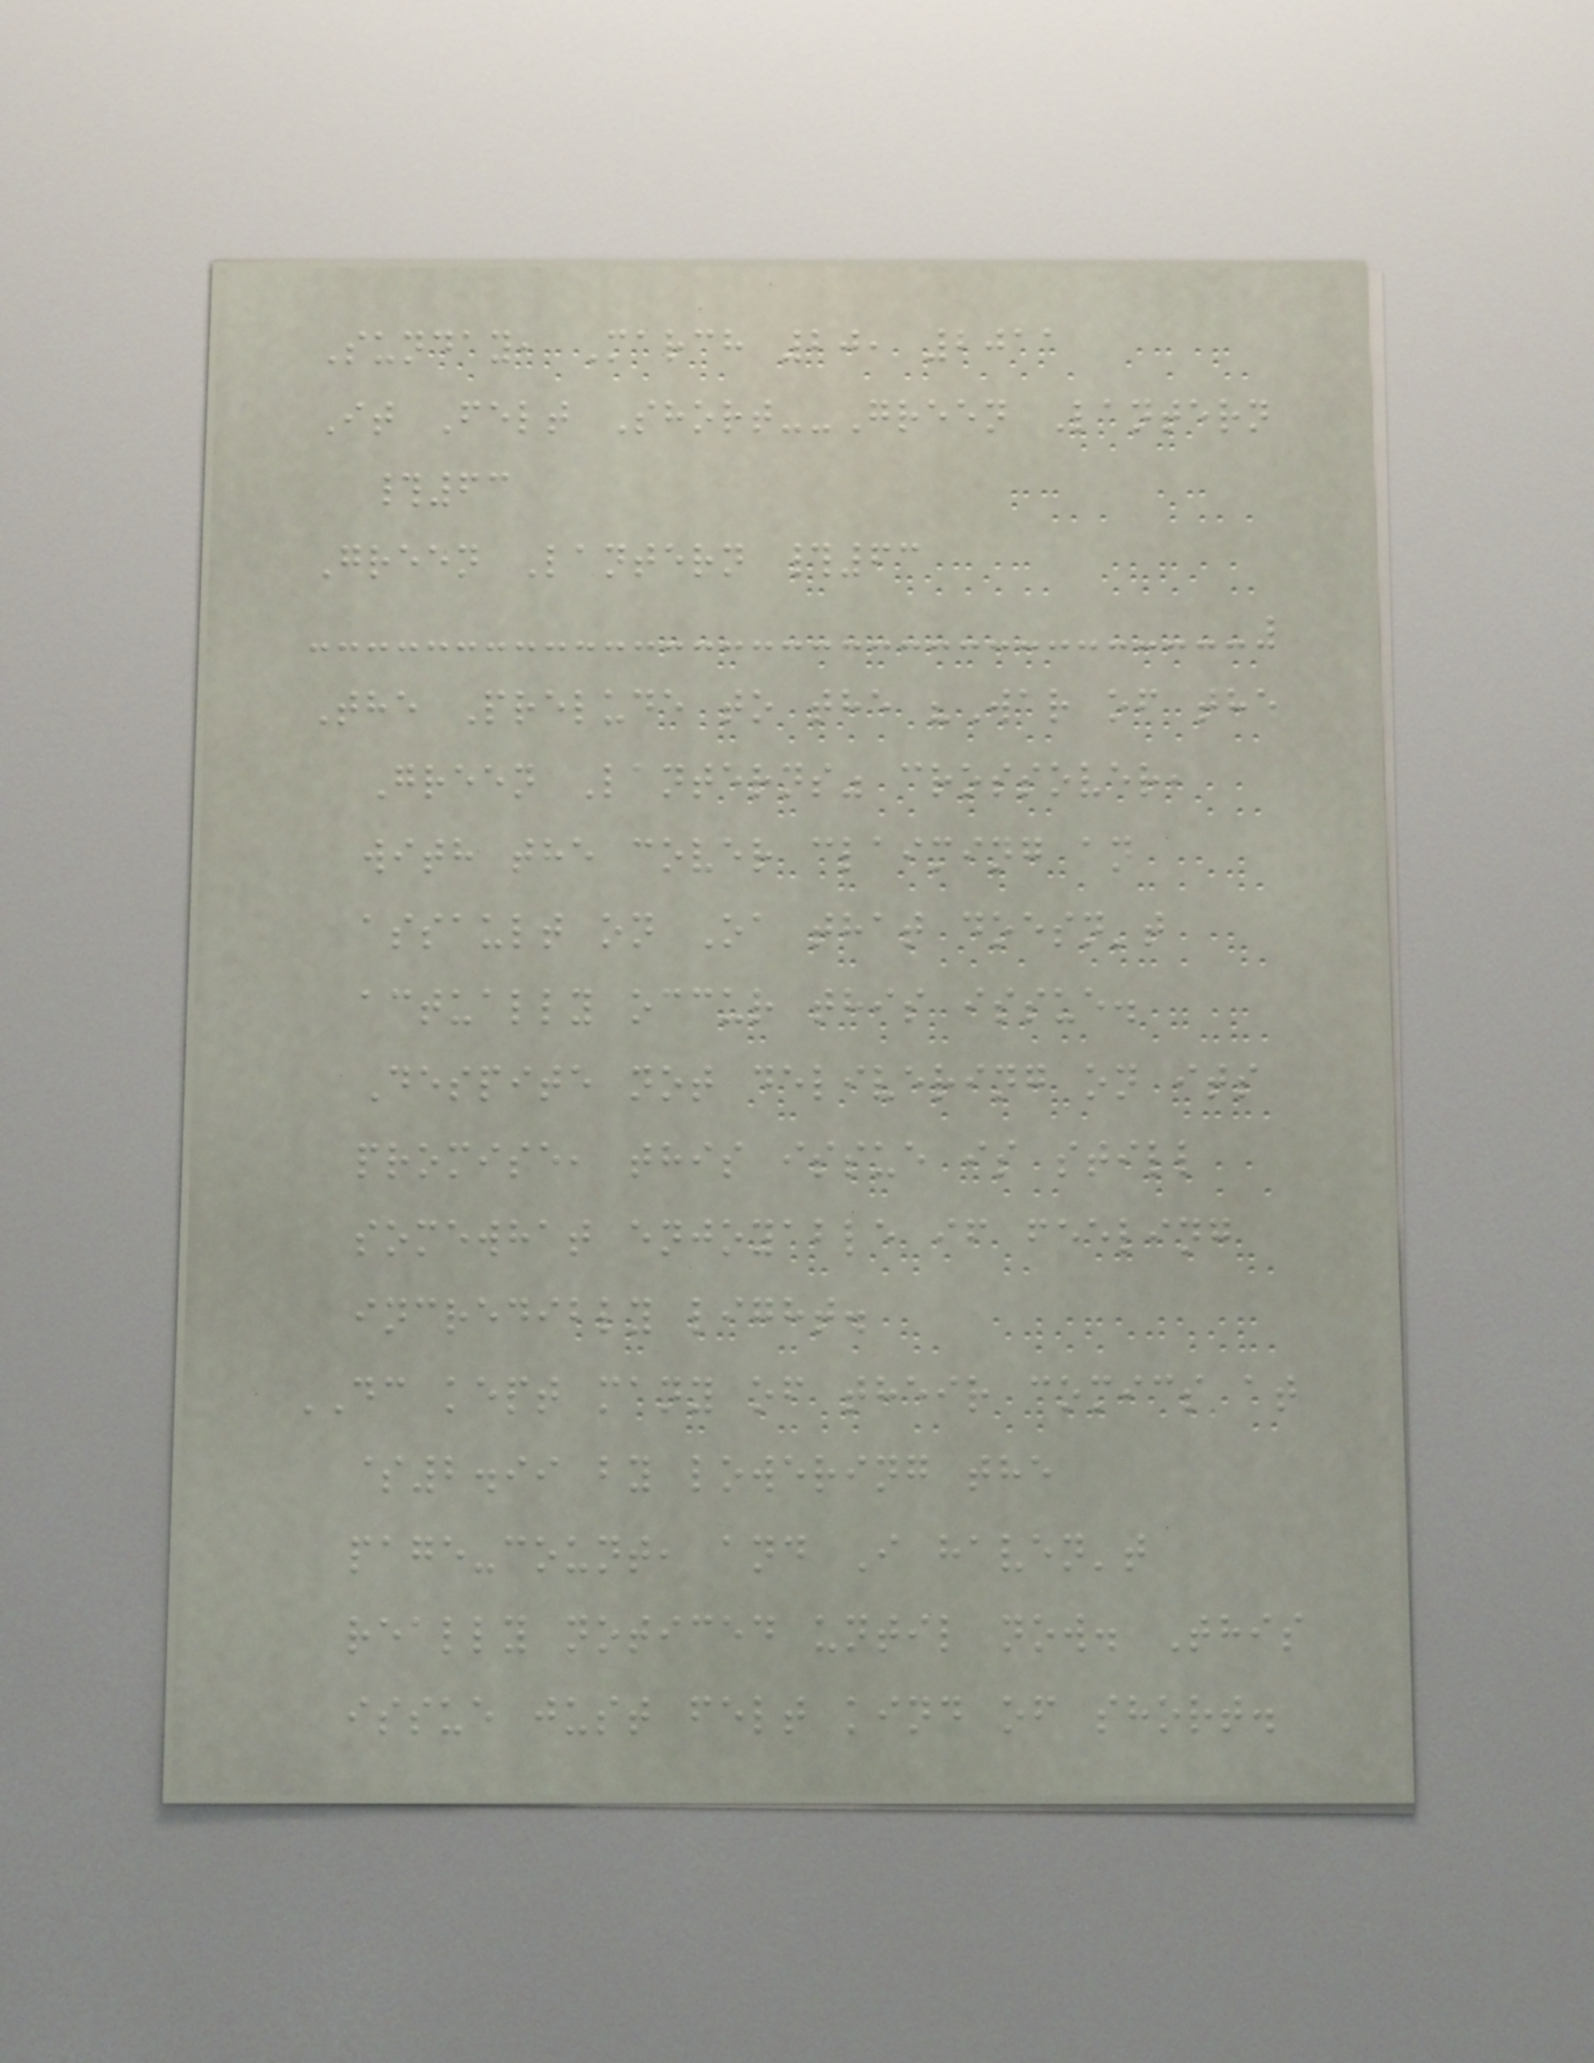Sunday, March 20, 2011
It Felt Short--Green Lantern
#63
Green Lantern #63
The Prelude to the "War of the
Green Lanterns" crossover,
with the cover claiming an
assault on Oa that doesn't
actually occur this issue.
Despite not delivering on its
promise, this issue is still
somewhat enjoyable if feeling
incredibly light.
DC kept many of their comics at
$2.99 by lowering the
page-count, and I haven't
really noticed until now. This
issue just felt kind of short.
